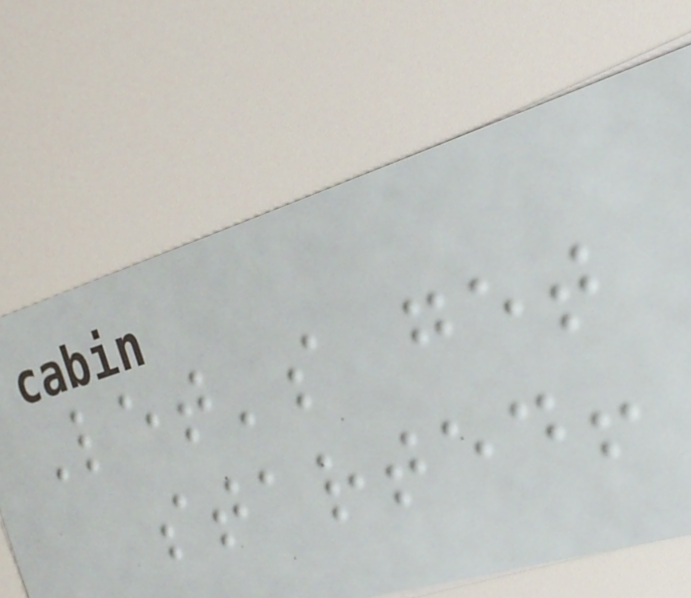Let's get
started!
